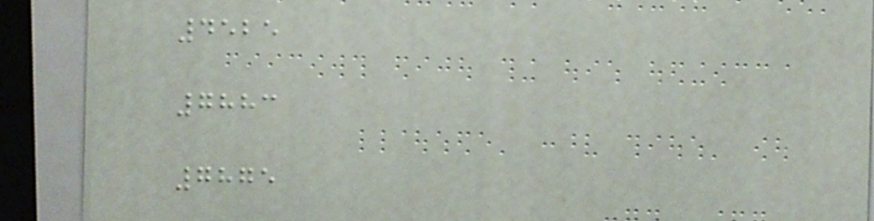4525
7883
7875
